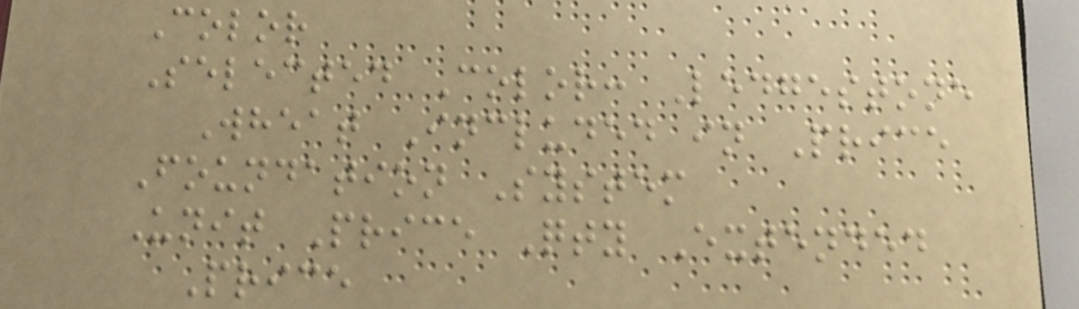Color
Selected Color: Ledgestone
Wheat Included in Price
Foundation System
Unit Price Qty Extended
Price
